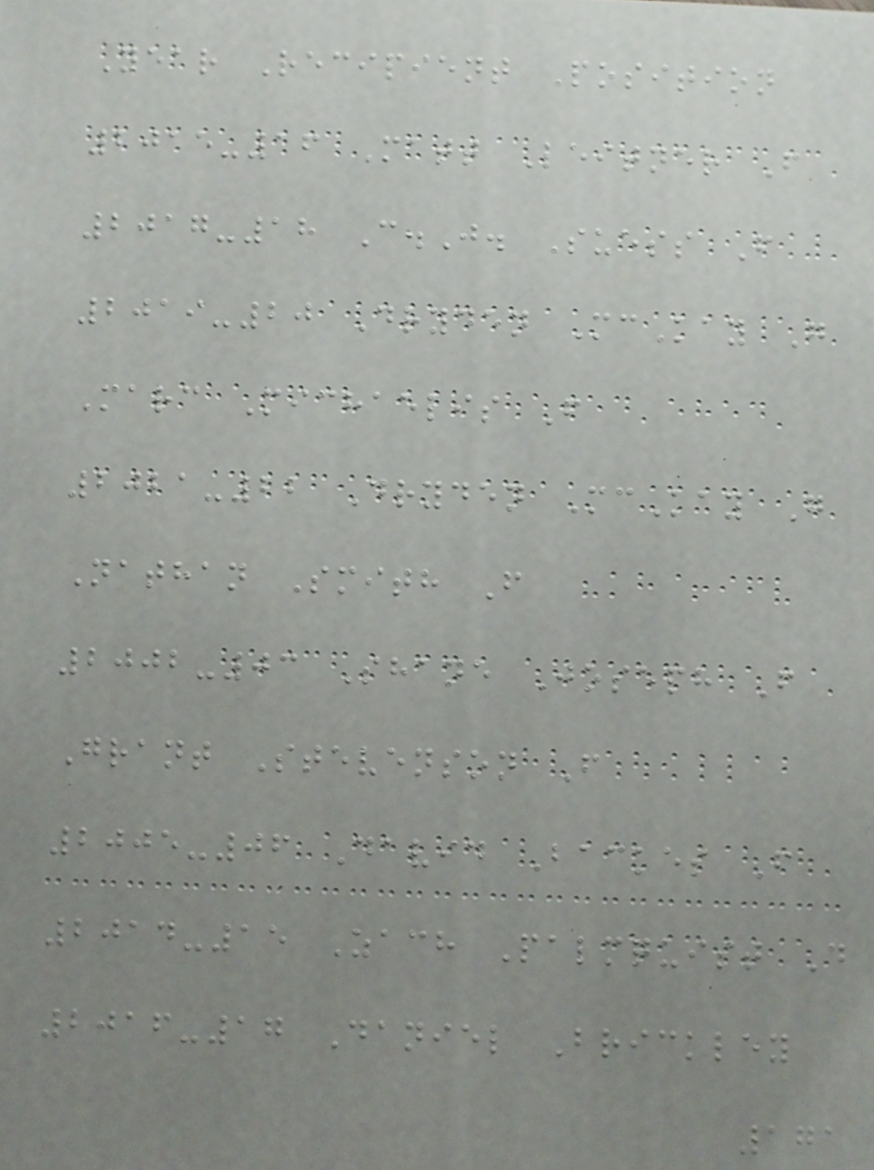Year Recipient Position
2015-16 Matt Leitner F
2017-18 C.J. Suess F
2019-20 Dryden McKay G
Marc Michaelis F
2021-22 Dryden McKay G
Nathan Smith F
2002-03 Shane Joseph F
Grant Stevenson F
2005-06 David Backes F
2014-15 Zach Palmquist D
2016-17 Daniel Brickley
171
